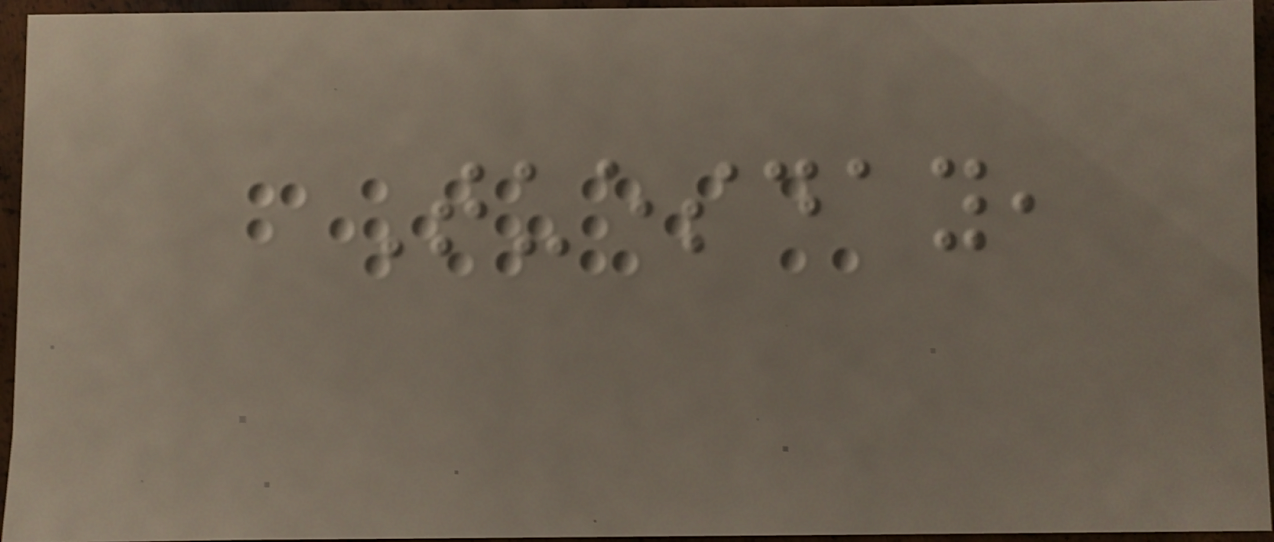Tuesday,
